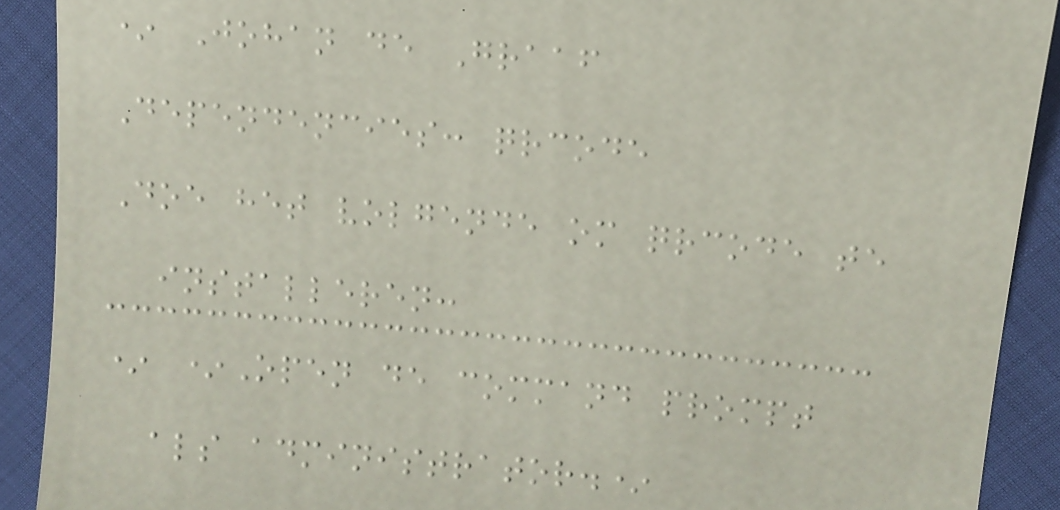* Johan de Graaf
Dependencies: qrcode
Doe het volgende om qrcode te
installeren:
* *Open de command prompt
als administrator.*
